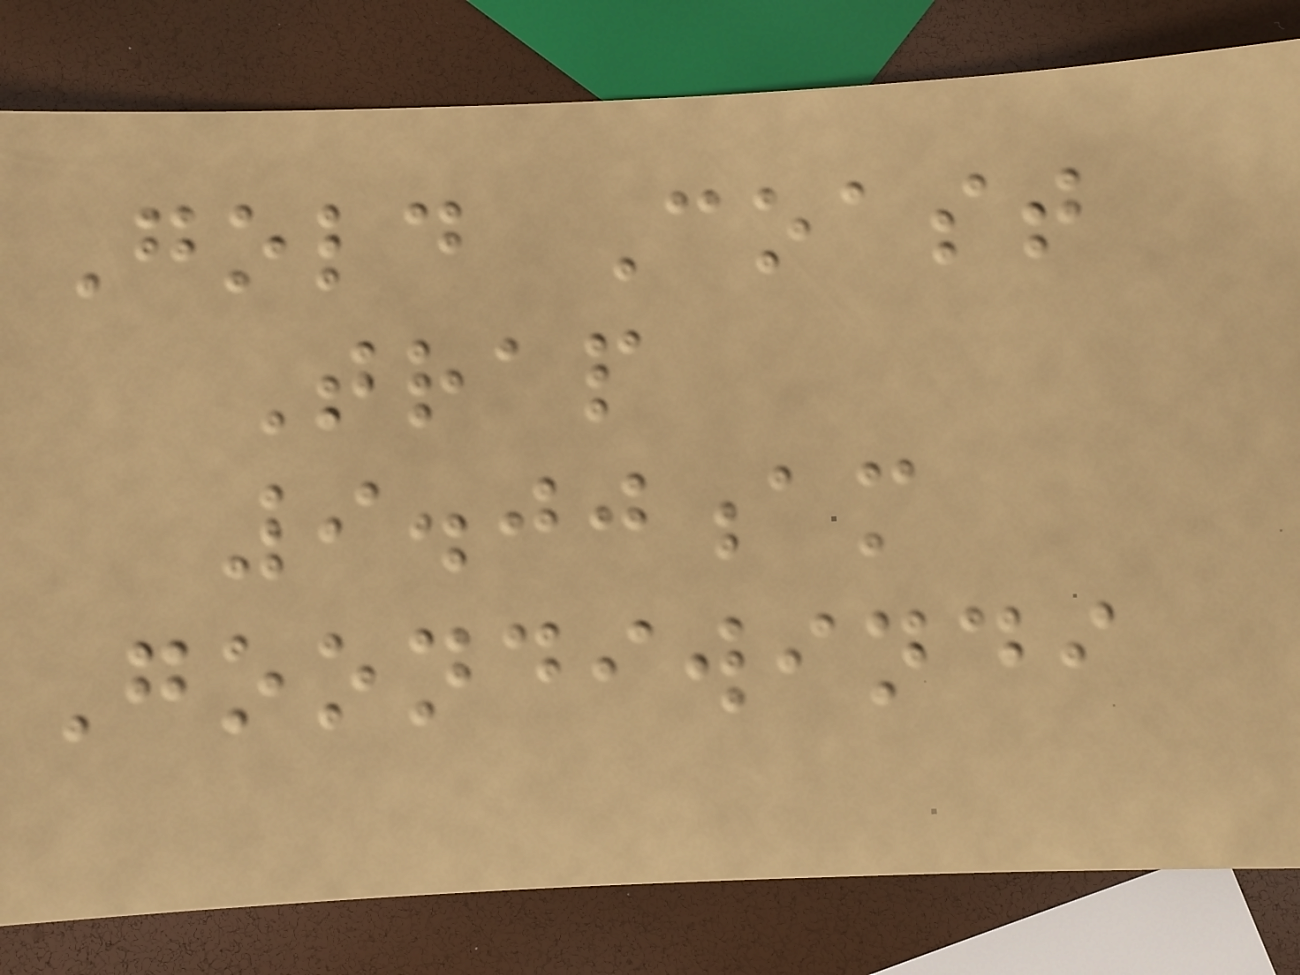Gold Coast
Trap
9.00am
Goondiwindi
